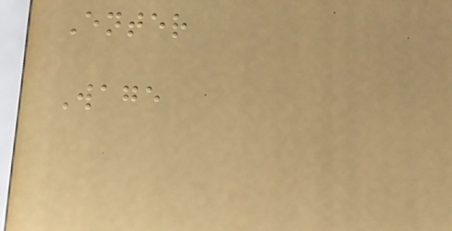Enter
Wage
